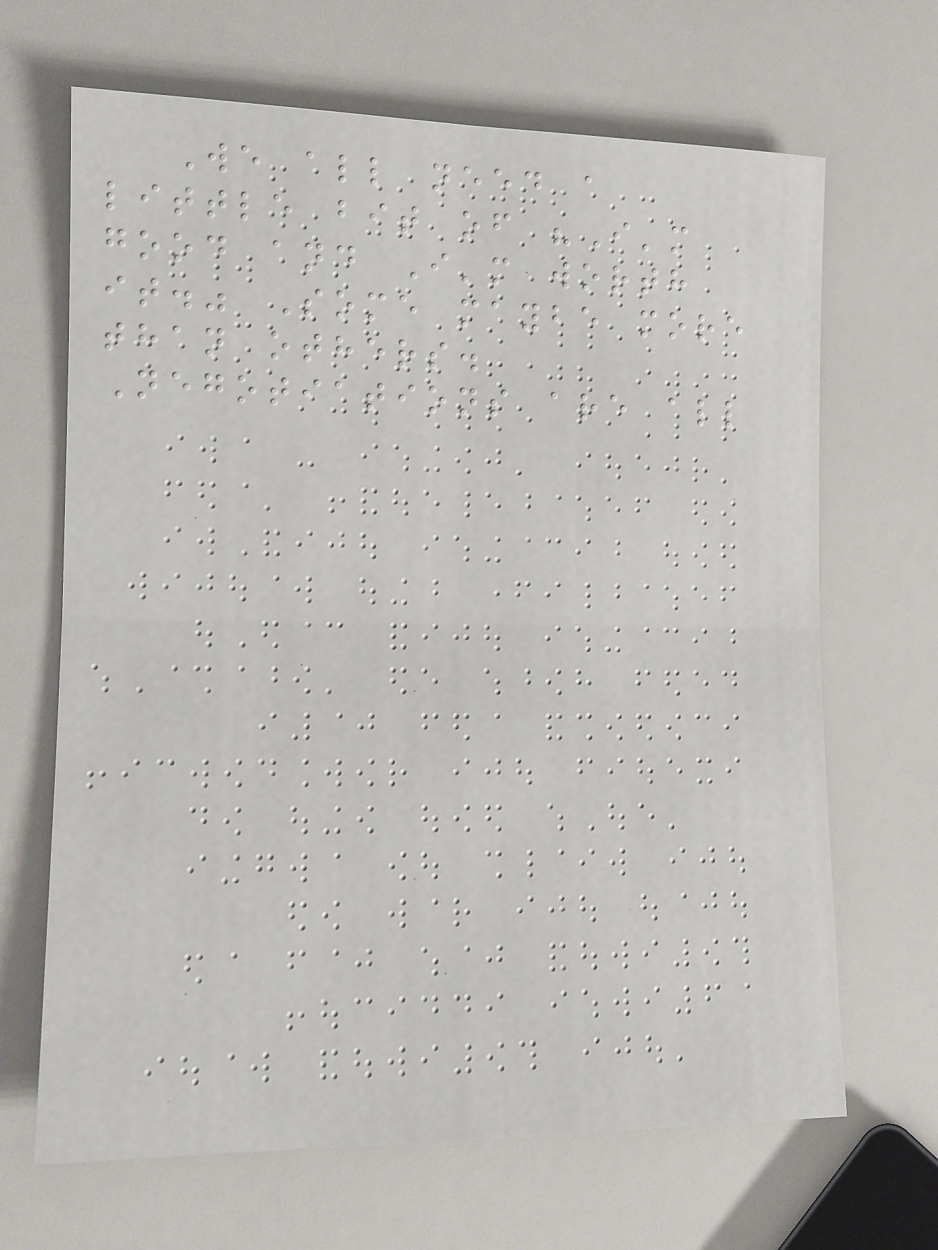We all need a
little bit of "I'm
good and I'm worth
it." Some maybe more
than others.
Negotiations are all
